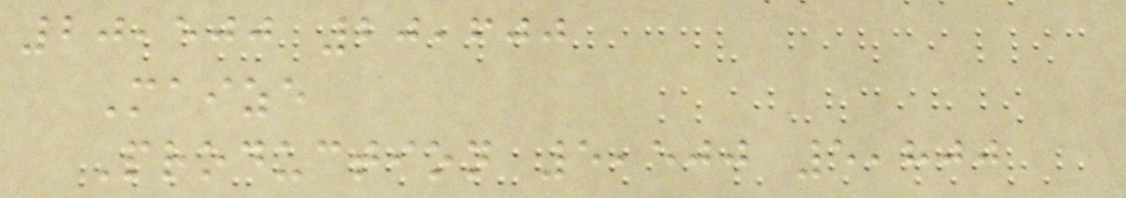20,500 20,600
Maize
Production 5,500 5,800
